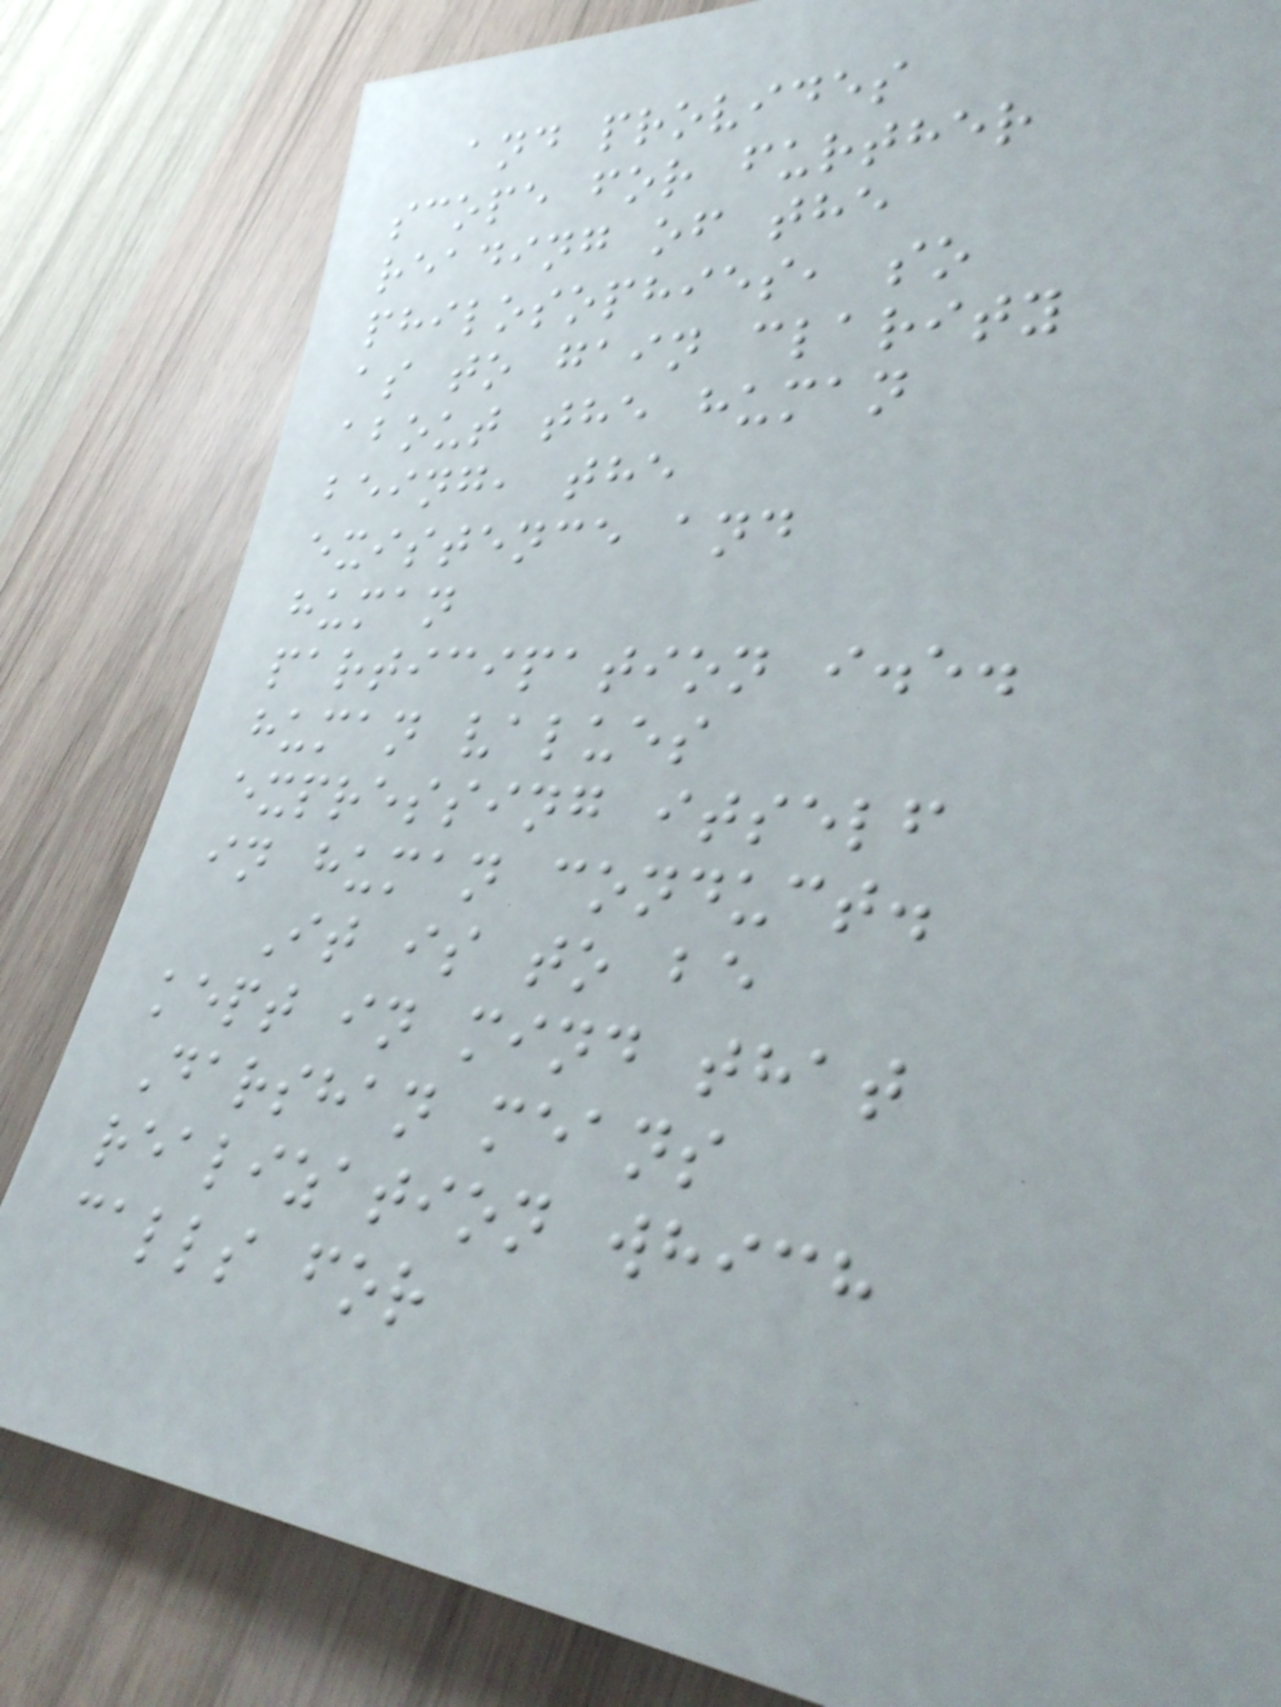and provides
scope for further
reading of the
philosophies, so
as to gain clarity
about the human
being, the
existence and
human
participation i.e.
human values
expressing itself
in human conduct.
It is to be
kept in mind that
Darshan means
realization which
calls for
